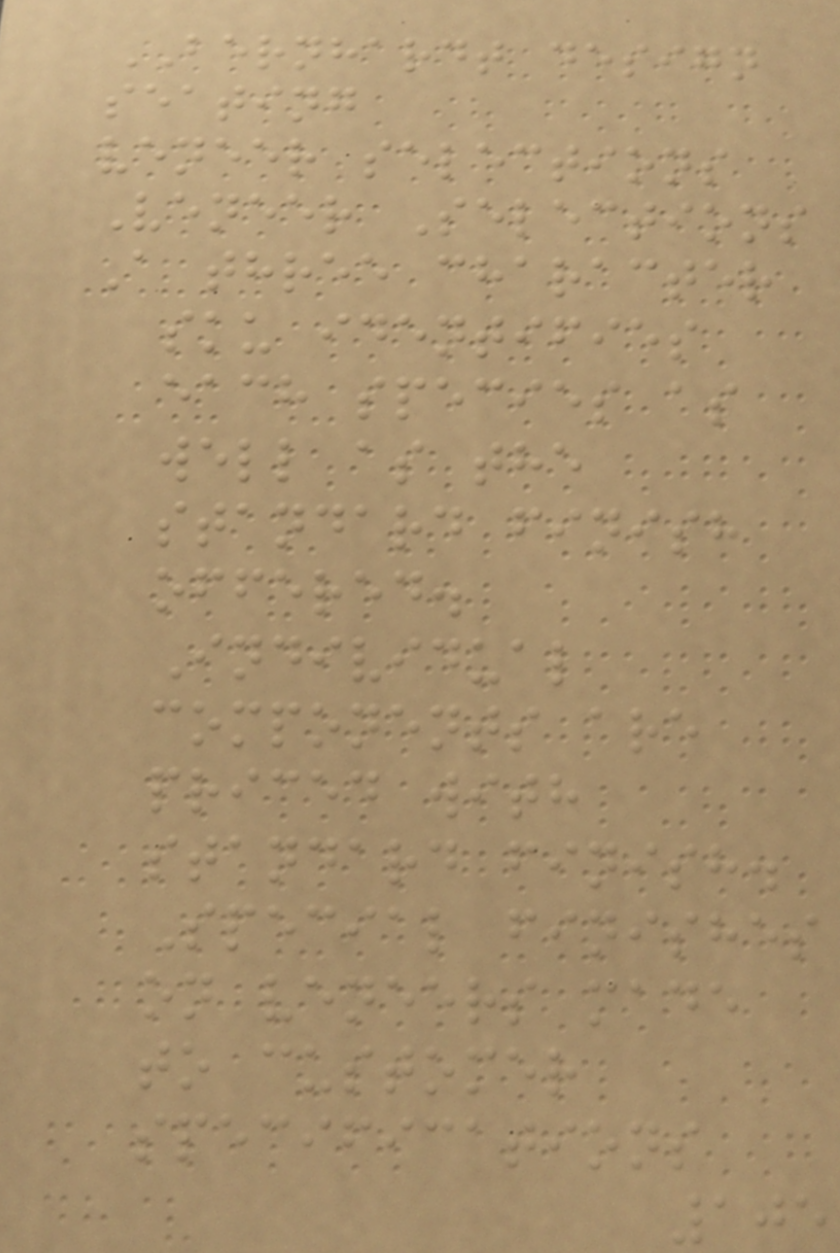BERNHARDT design
seating
veneer selections
Veneer Selections
A three character
sku identifies
each species as
well as the
standard finish
offered.
Individual
components are
priced with
standard finish.
Special finishes
on veneers made
to customer
specifications
105
